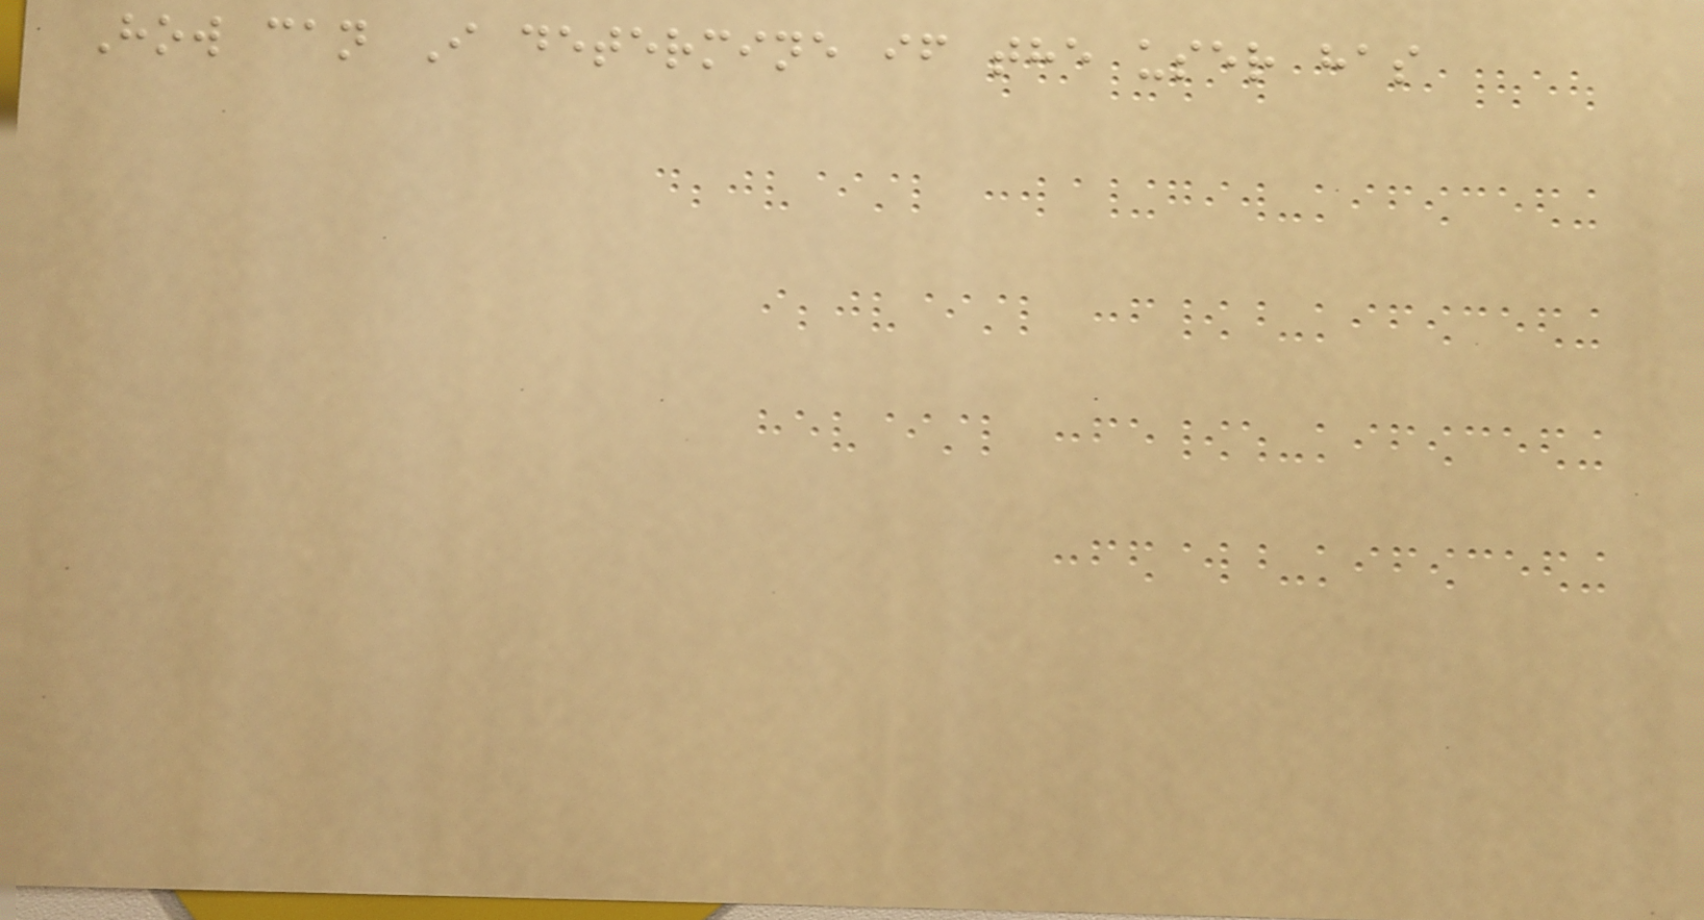How can I determine if the user has
